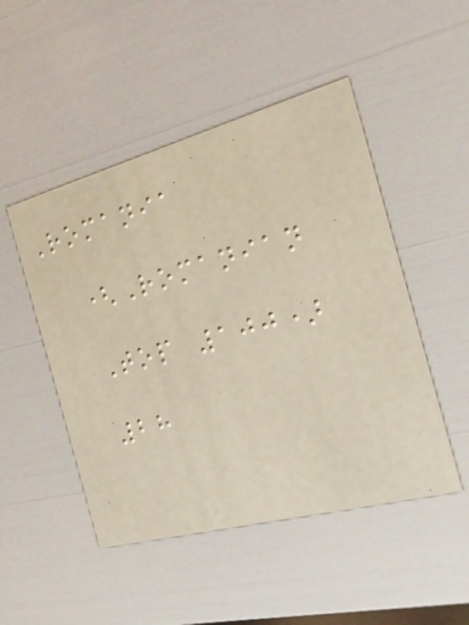Romania
(Romanian
Top 100)
28
